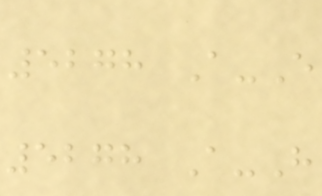5278 A-E
5278 A-H
